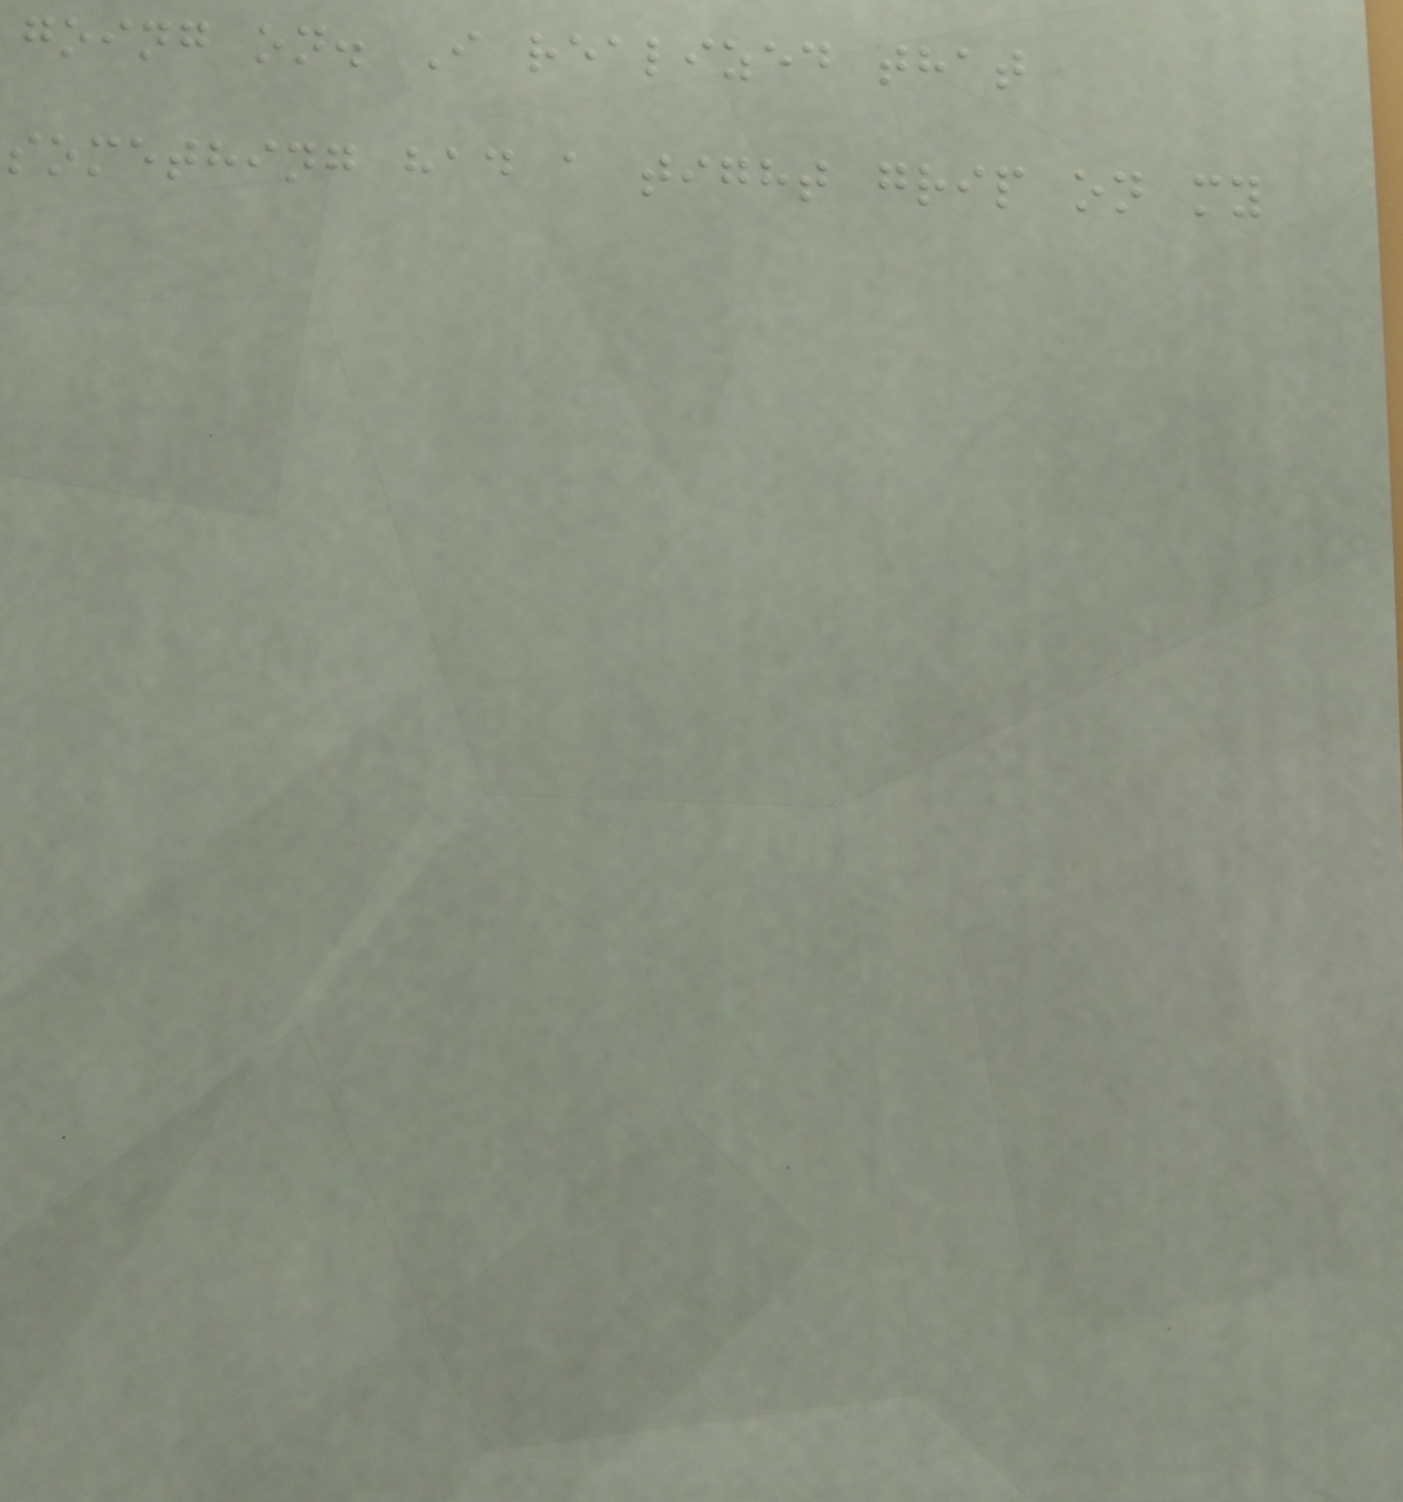going on. I realized that
something had a tight grip on my
